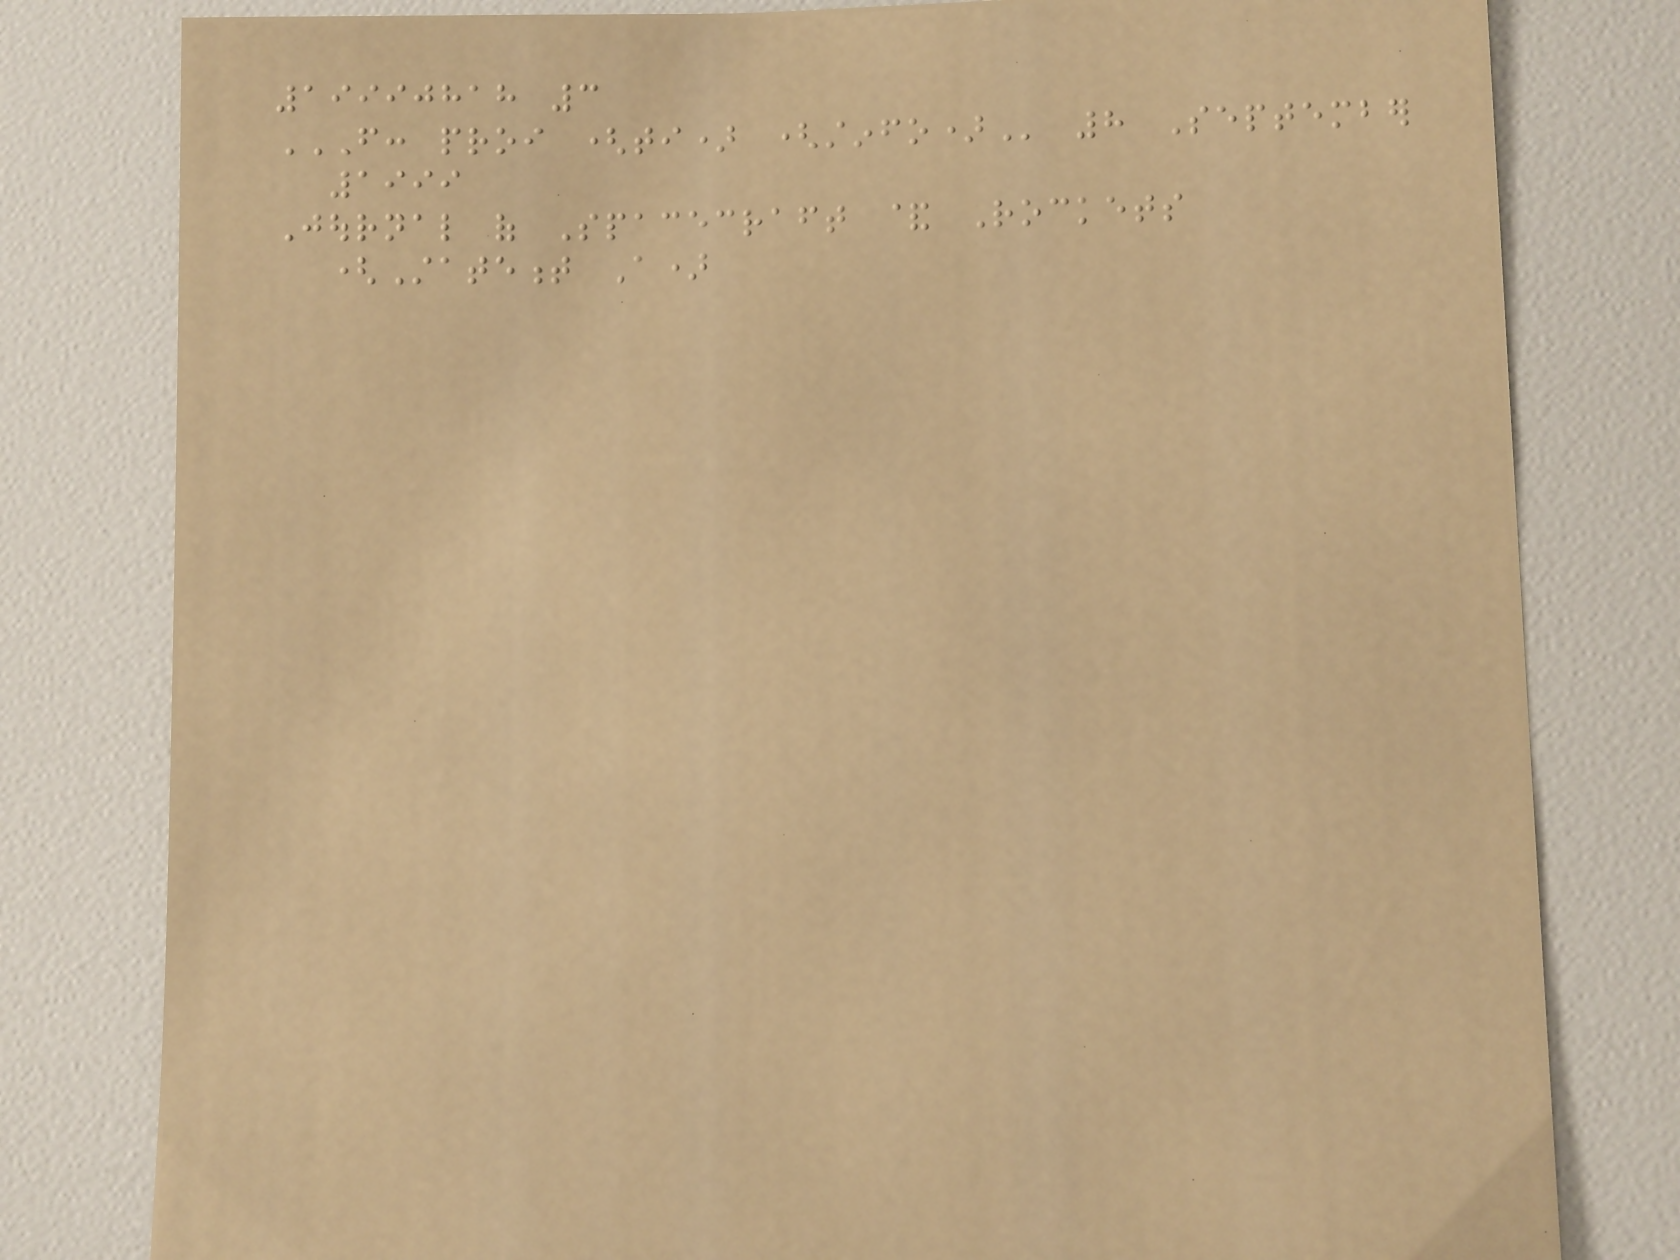19990818 3
FROM: PROI (TI) (STINFO) 8 September
1999
Journal of Spacecraft & Rockets
(Statement A)
